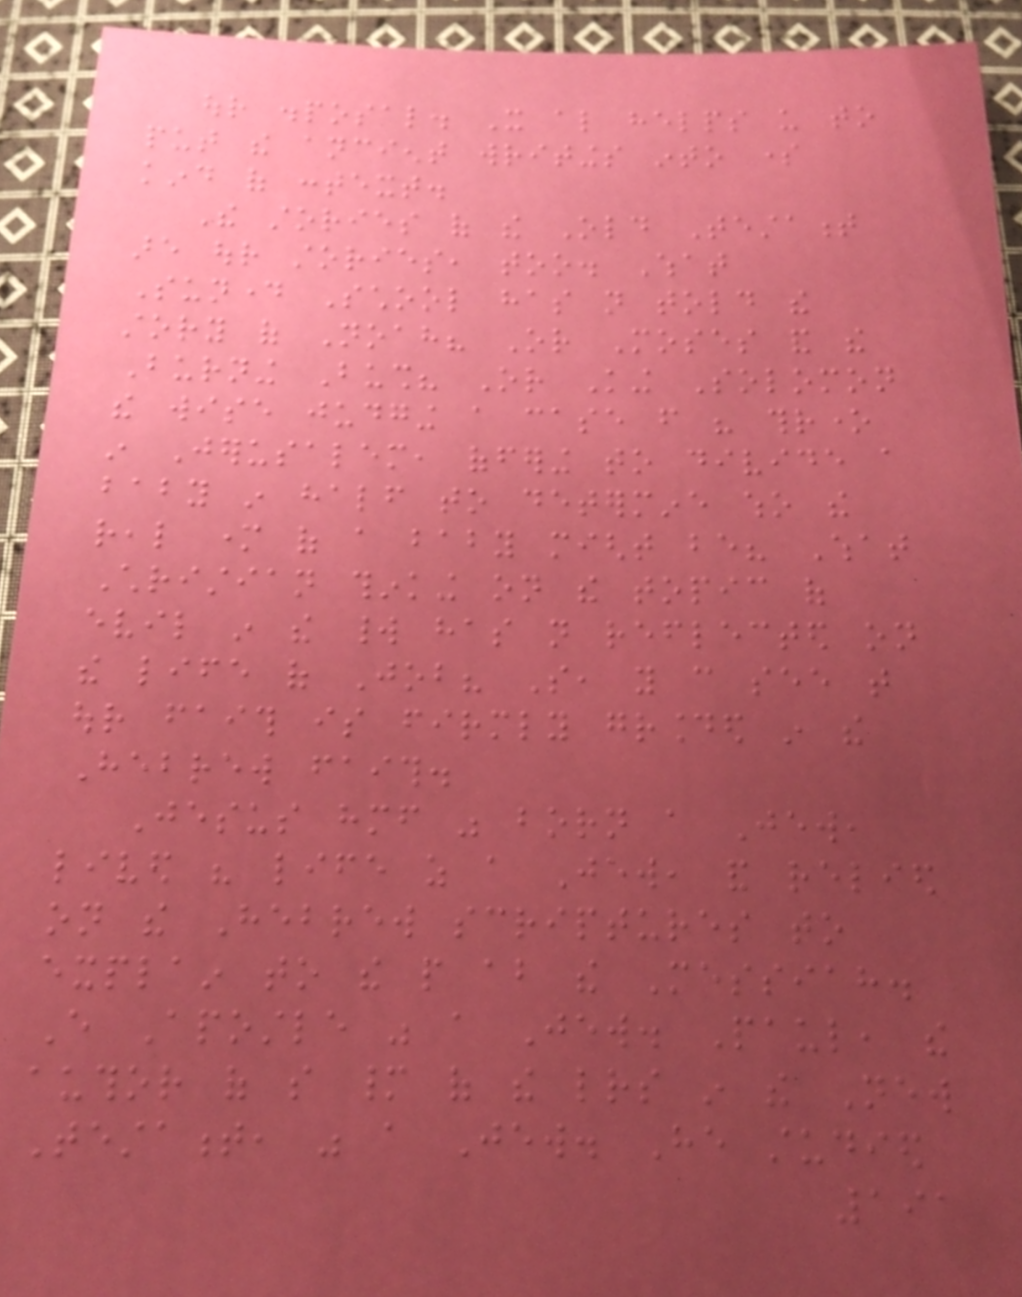our disposal. It also helps us to
put the ancient writings into some
kind of context.
The stories of the Old Testament
are our stories, too. What
Sunday School has not told the
story of Noah? Or Moses and the
Burning Bush? Or King Solomon
the wise judging a case from his throne
in Jerusalem, offering to divide a
baby in half to determine who the
real mother of a baby might be? What
Christian thinking on the topic of
evil in the world has not reflected on
the life of Job? So, you can see that
our faith is firmly grounded in the
Hebrew faith.
Jesus himself was born a Jew,
lived his life as a Jew, and relied
on the Hebrew scriptures to
explain to the people about the Messiah.
Every Apostle was a Jew. Paul, the
author of so many of the letters in the New
Testament, was a Jew. He studied
191
